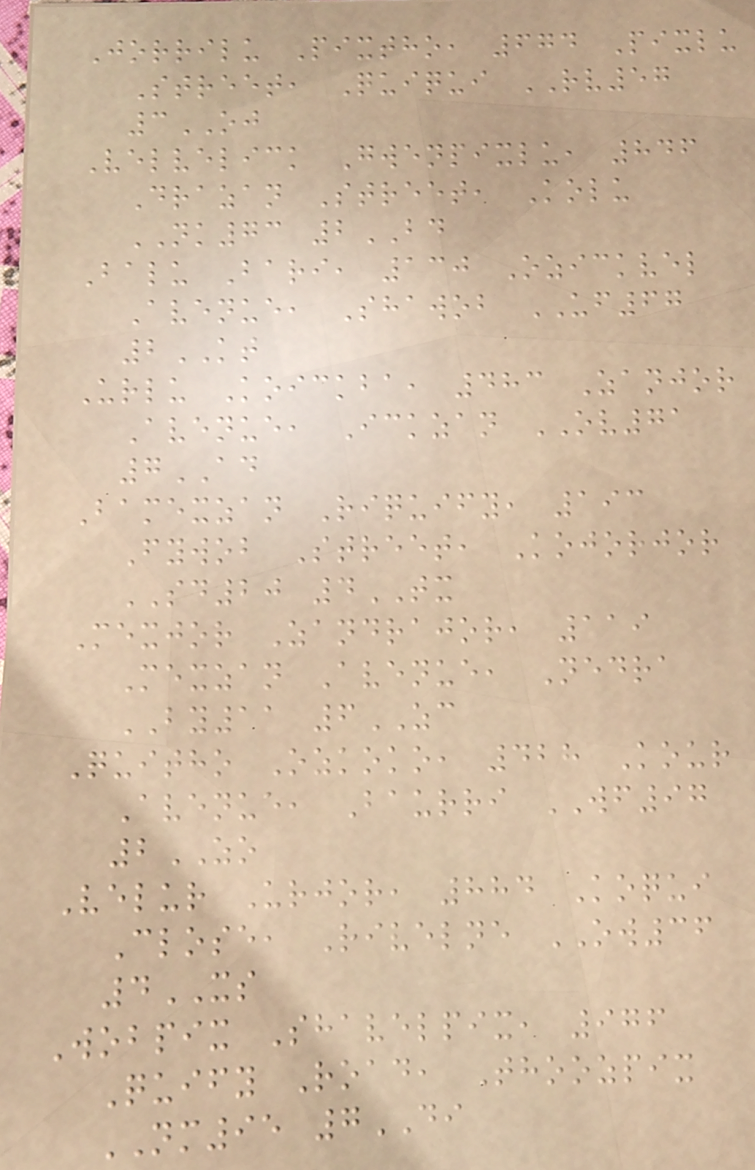Jorrilu Pixtho, 674 Pixlu
Street, Quiqui RV57
3OJ
Velvelick Gwenpixlu, 846
Drazan Street, Kolu
NK73 2BD
Balu Bari, 130 Ozickvel
Avenue, Shawob UF67
2KT
Urlu Koickba, 483 Zanjor
Avenue, Ickzan OV71
7AD
Bamexzan Riquify, 193
Fywob Street, Kojorjor
SD20 4TX
Mexjor Zandrajor, 119
Mexzan Avenue, Nedra
BY11 6ZC
Quitho Ozkoko, 428 Kour
Avenue, Baurri WF97
2ZO
Velur Urjor, 884 Koqui
Close, Rivelne OW36
4XS
Wobpix Shavelpix, 976
Quify Road, Thoozpix
NM95 7DI
